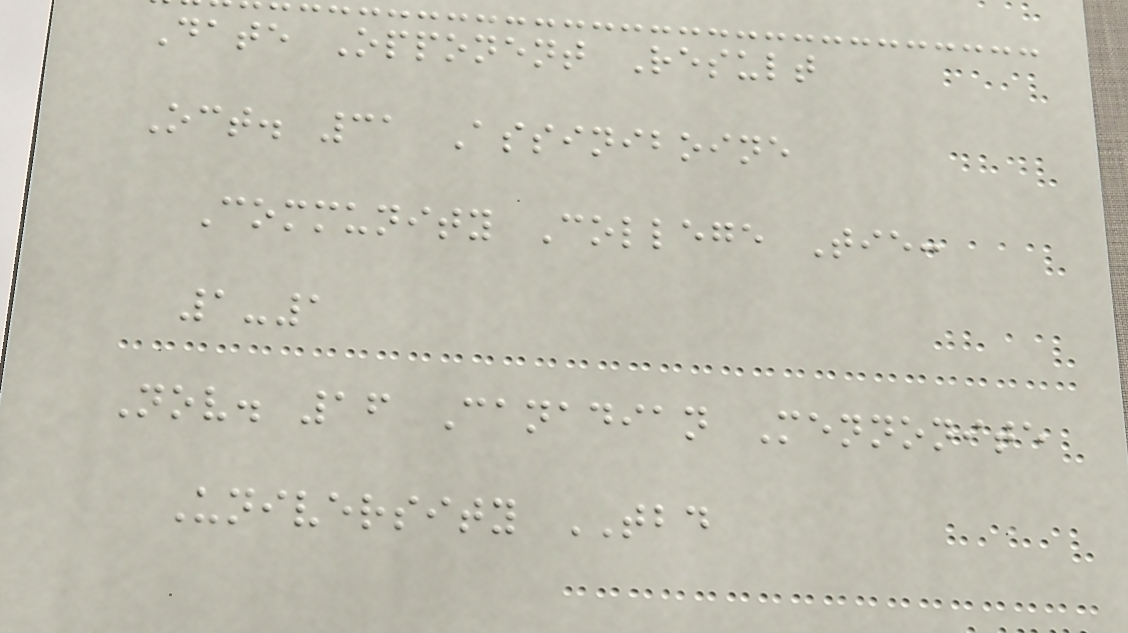Date Opponent Result
Oct. 31 Assiniboine
Community College Tie:
1-1
Nov. 16 Canadian Mennonite
University TBD
